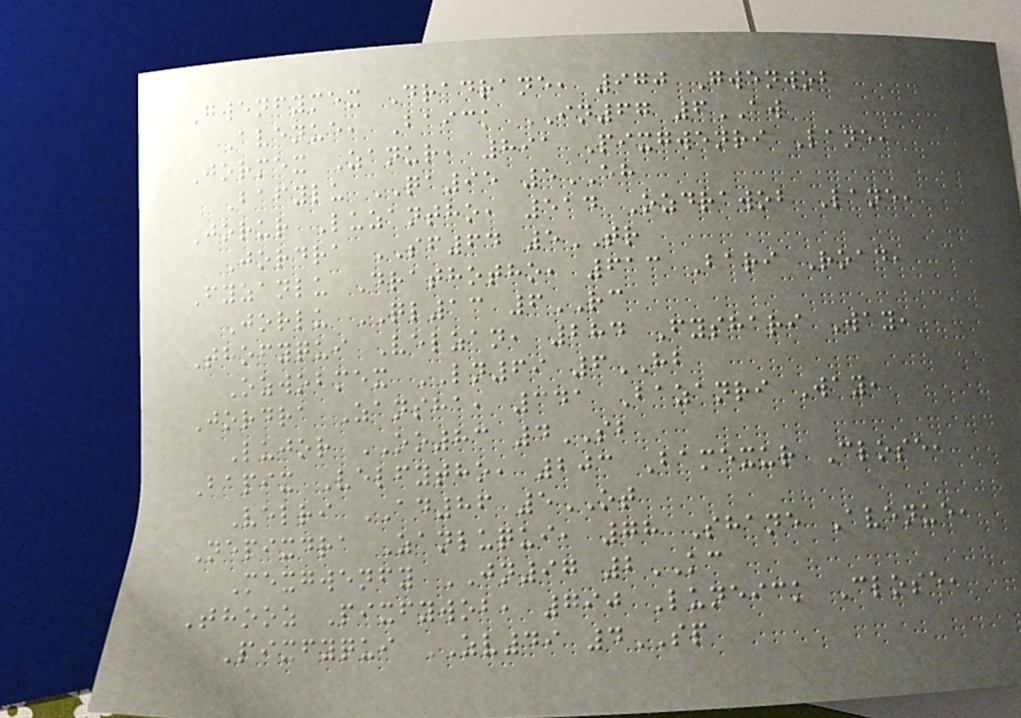Gwenfymex Dradrane, 970 Gwenwob
Avenue, Baick IN67 6AW
Jormex Zanur, 891 Pixgwenri Lane,
Bafylu QA95 5EH
Jorur Luzantho, 514 Ozdrawob Lane,
Jordra SF64 5TR
Fyzanlu Drathotho, 613 Bari Road,
Jorlu QL13 6RC
Thofyqui Velzan, 284 Fyshari Way,
Ozwobmex LN69 6HB
Jordra Zansha, 341 Bazanri Way,
Lujor OO83 4SB
Bapix Velfytho, 203 Bamexur Close,
Velri AD86 5OT
Nepixdra Zanluqui, 78 Shane Avenue,
Mexgwenfy JN97 2KC
Thooz Pixfywob, 790 Luneick Close,
Pixfyqui ZV49 4SP
